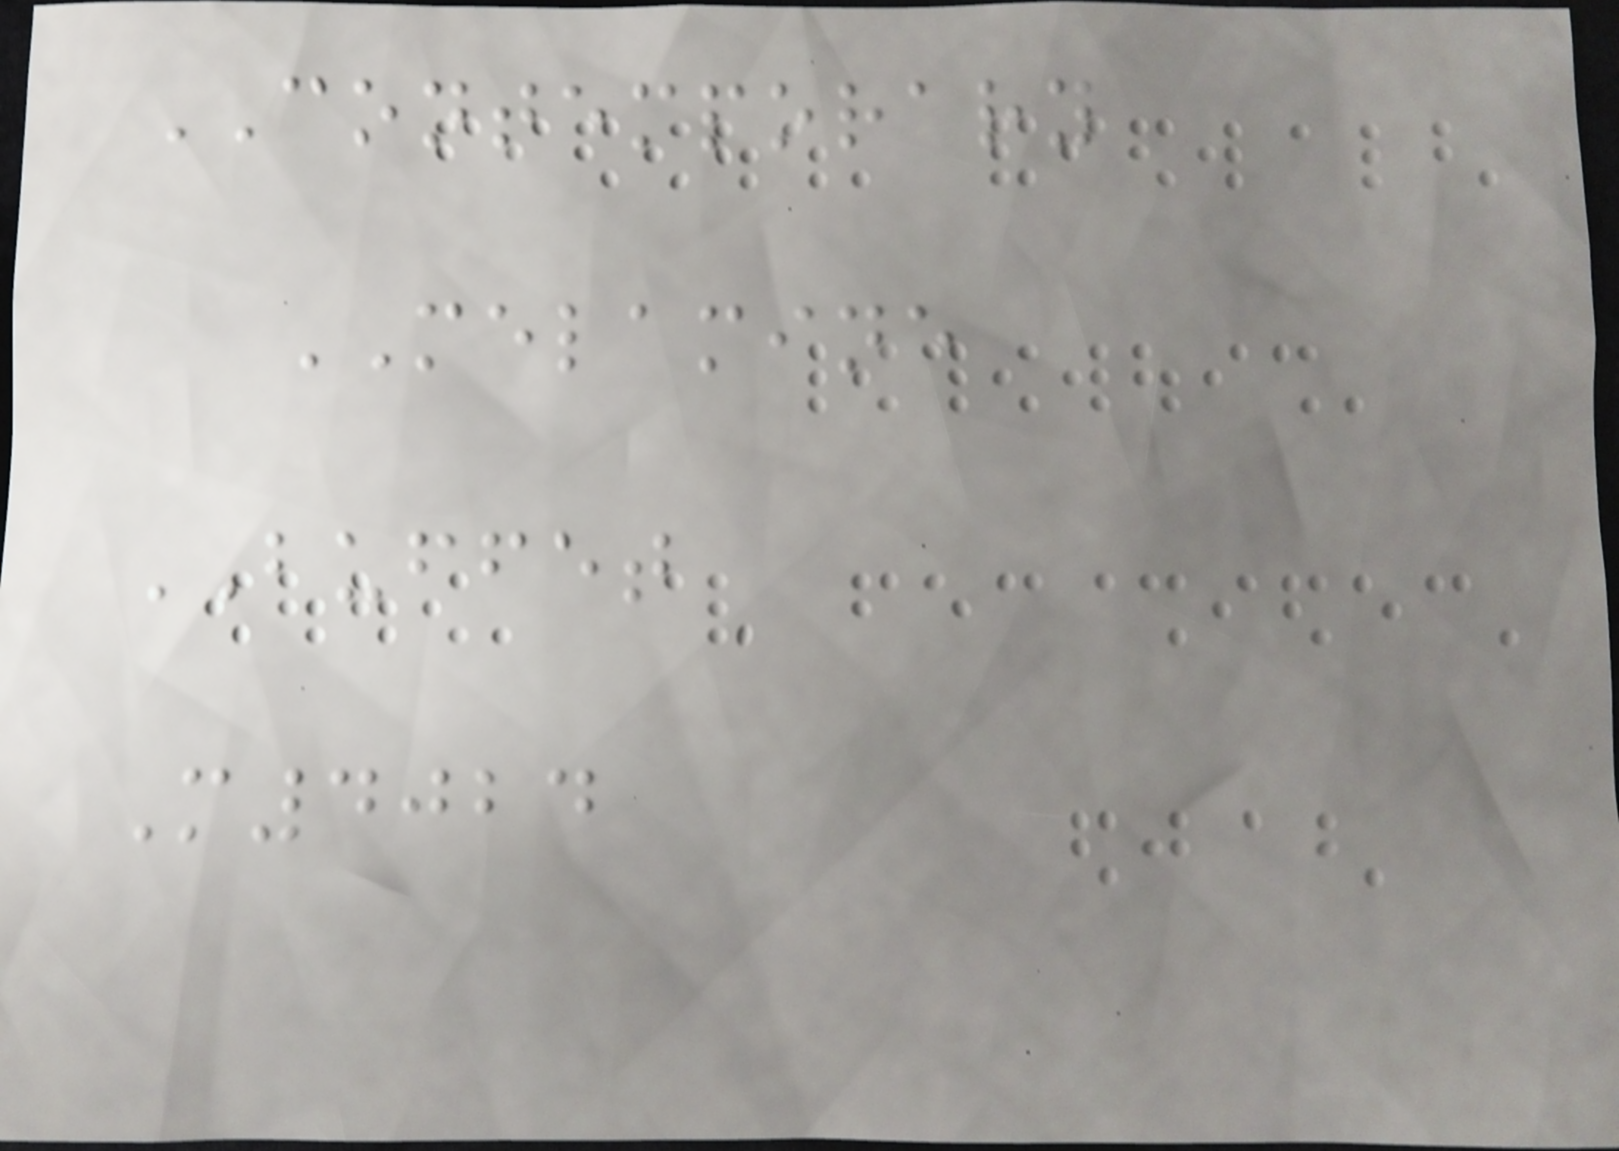CONTEMPORARY
MELAMINE
BUFFET
M4024
